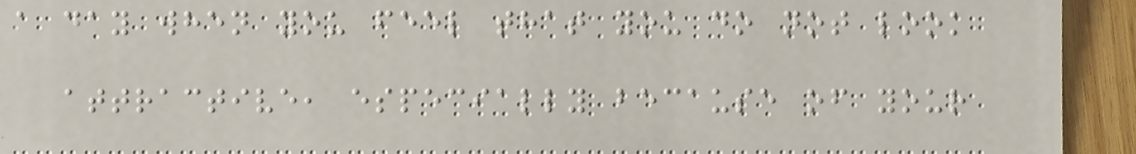a day when you feel that you do not look
attractive, especially because of your
